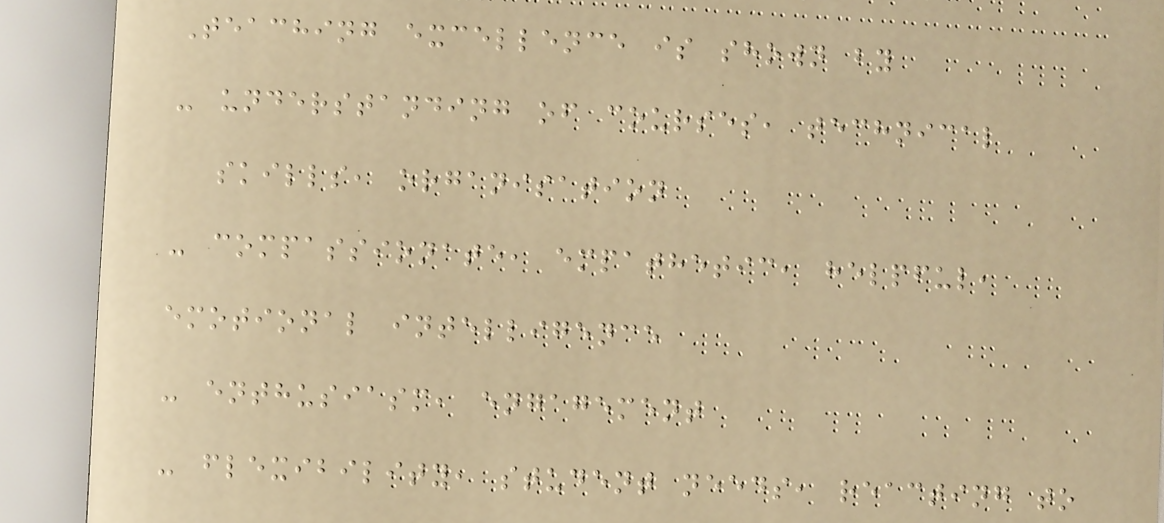Teaching excellence is shown by
- understanding of courses, technical
skills, organisation
- compassionate, empathetic, helpful,
emotional intelligence
- enthusiasm, engagement
- flexibility, student needs, reacting to
